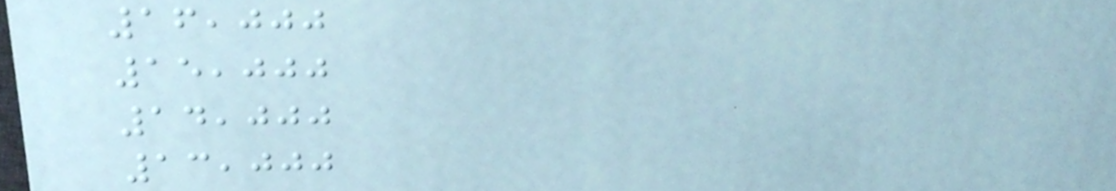16,000
15,000
14,000
13,000
